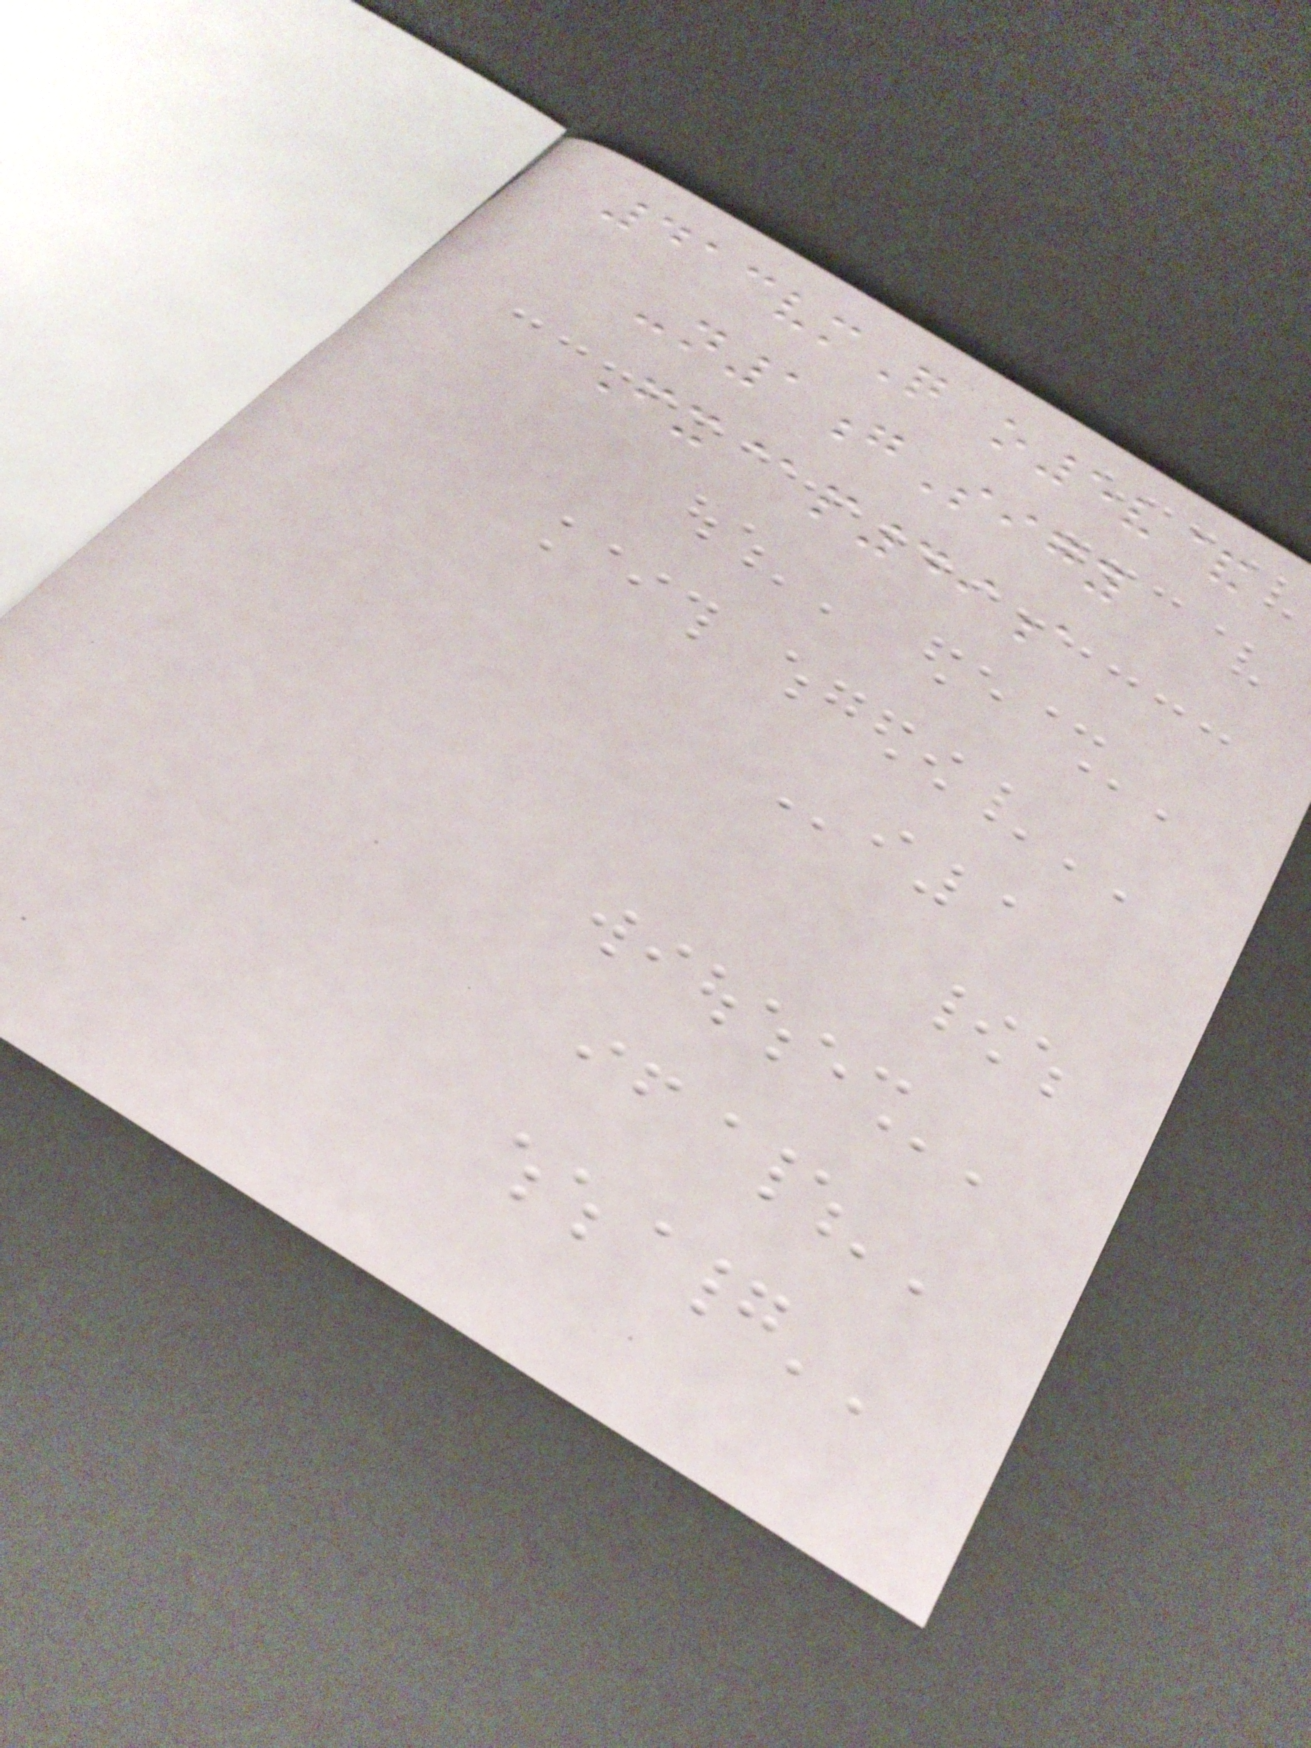413vmQ o5v&
-n1gSigy
Fx@p49a
